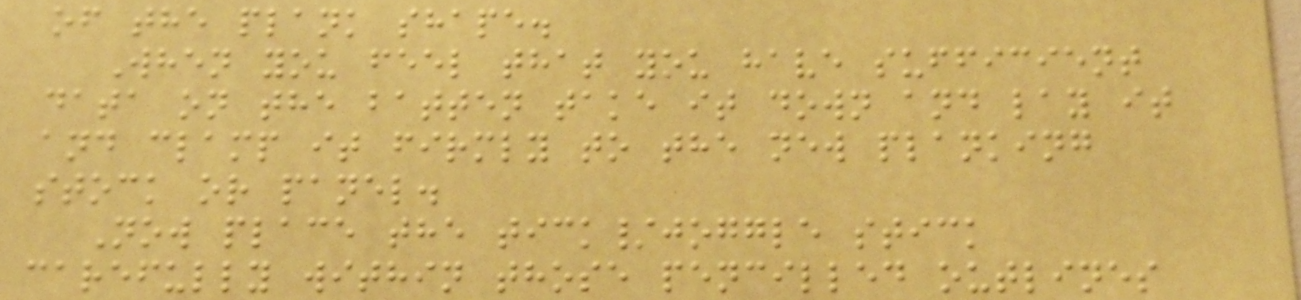of the plank shape.
When you feel that you have sufficient
data on the batten take it down and lay it
and clamp it firmly to the new planking
stock or panel.
Now place the tick/joggle stick
carefully within those pencilled outlines
